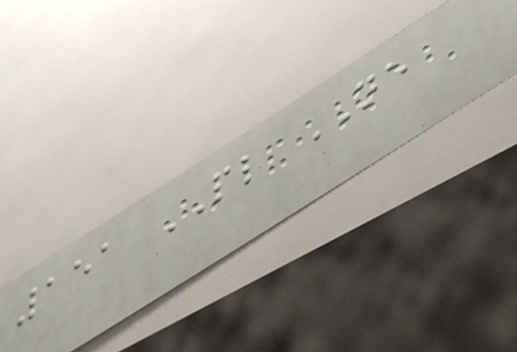151 PL NE
